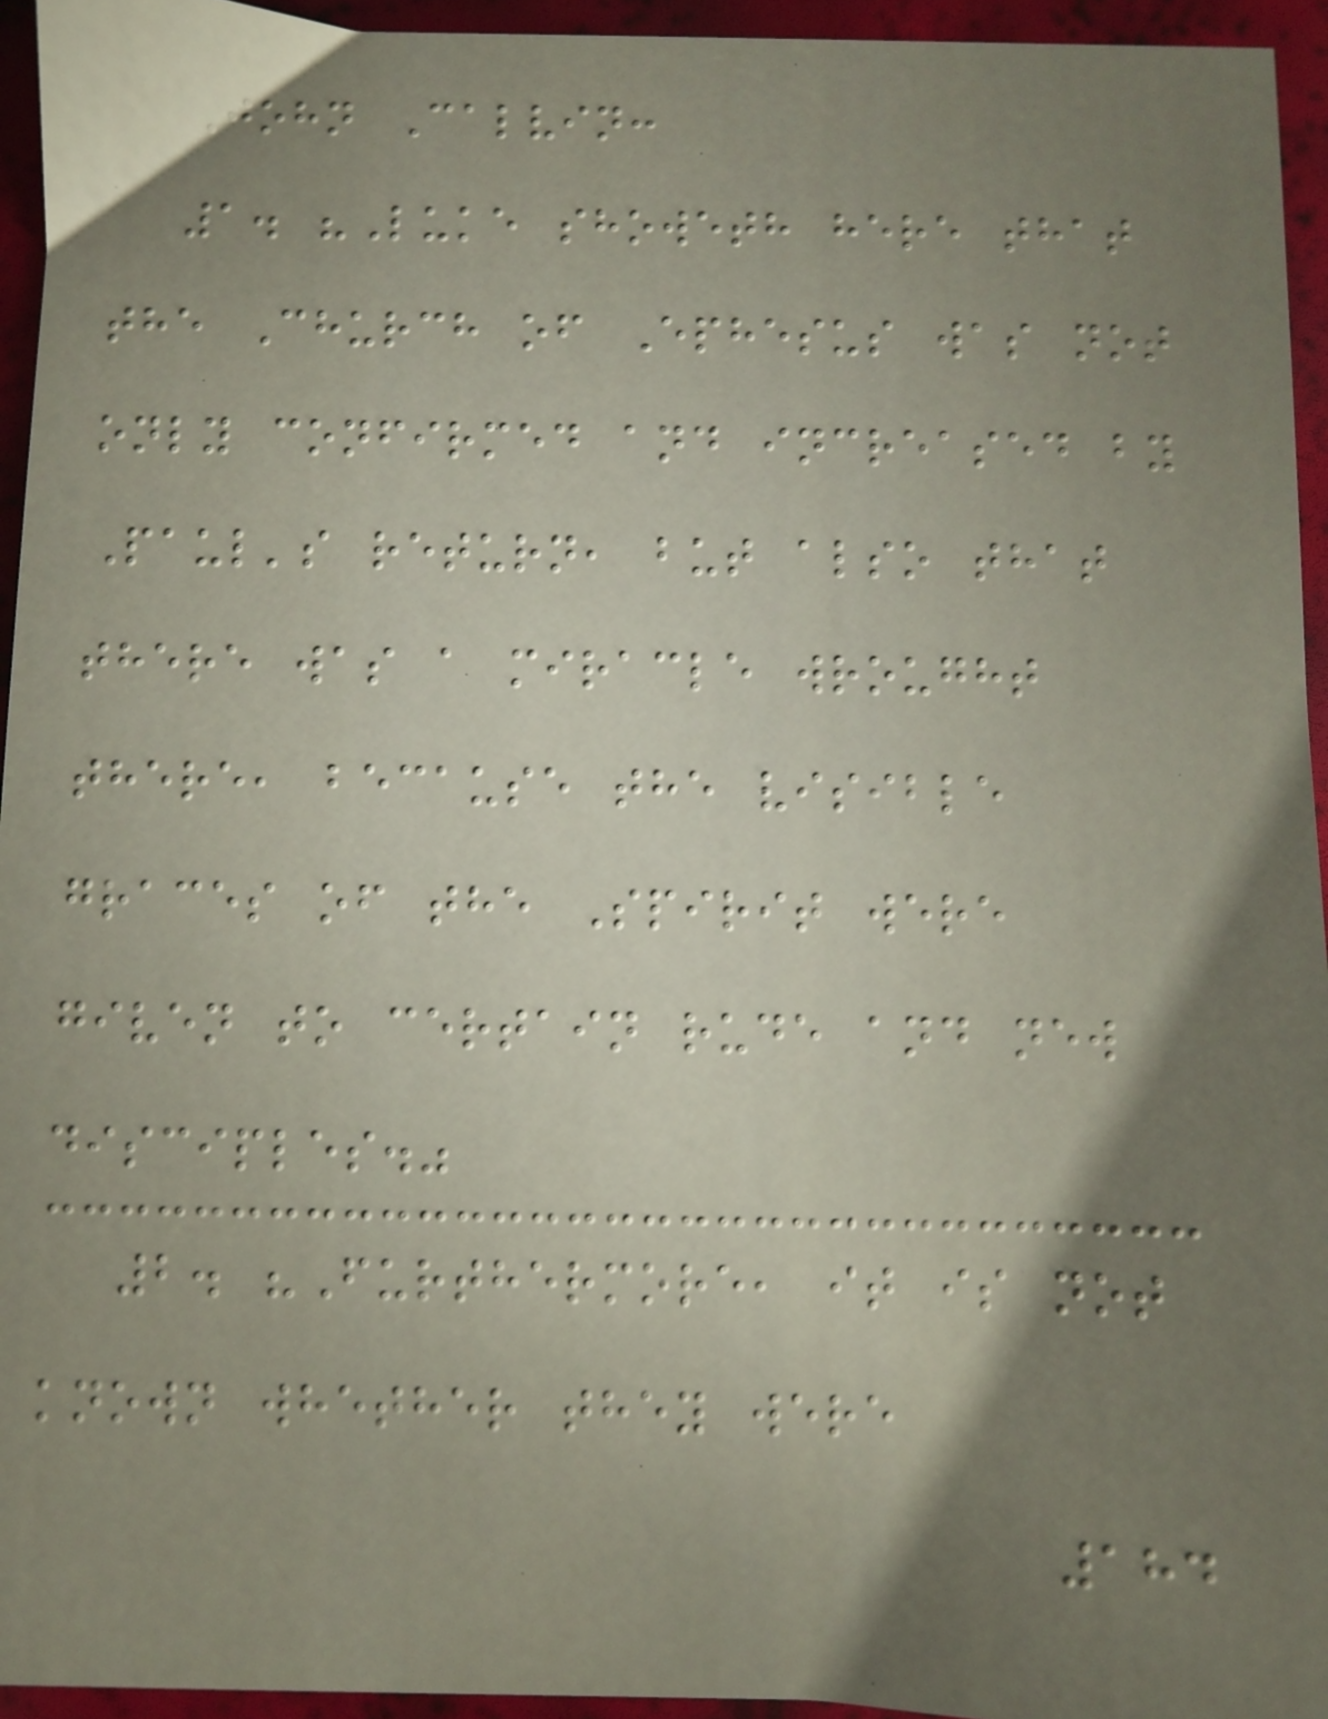John Calvin:
1. "Luke showeth here that
the Church of Ephesus was not
only confirmed and increased by
Paul's return, but also that
there was a miracle wrought
there, because the visible
graces of the Spirit were
given to certain rude and new
disciples."
2. "Furthermore, it is not
known whether they were
184
